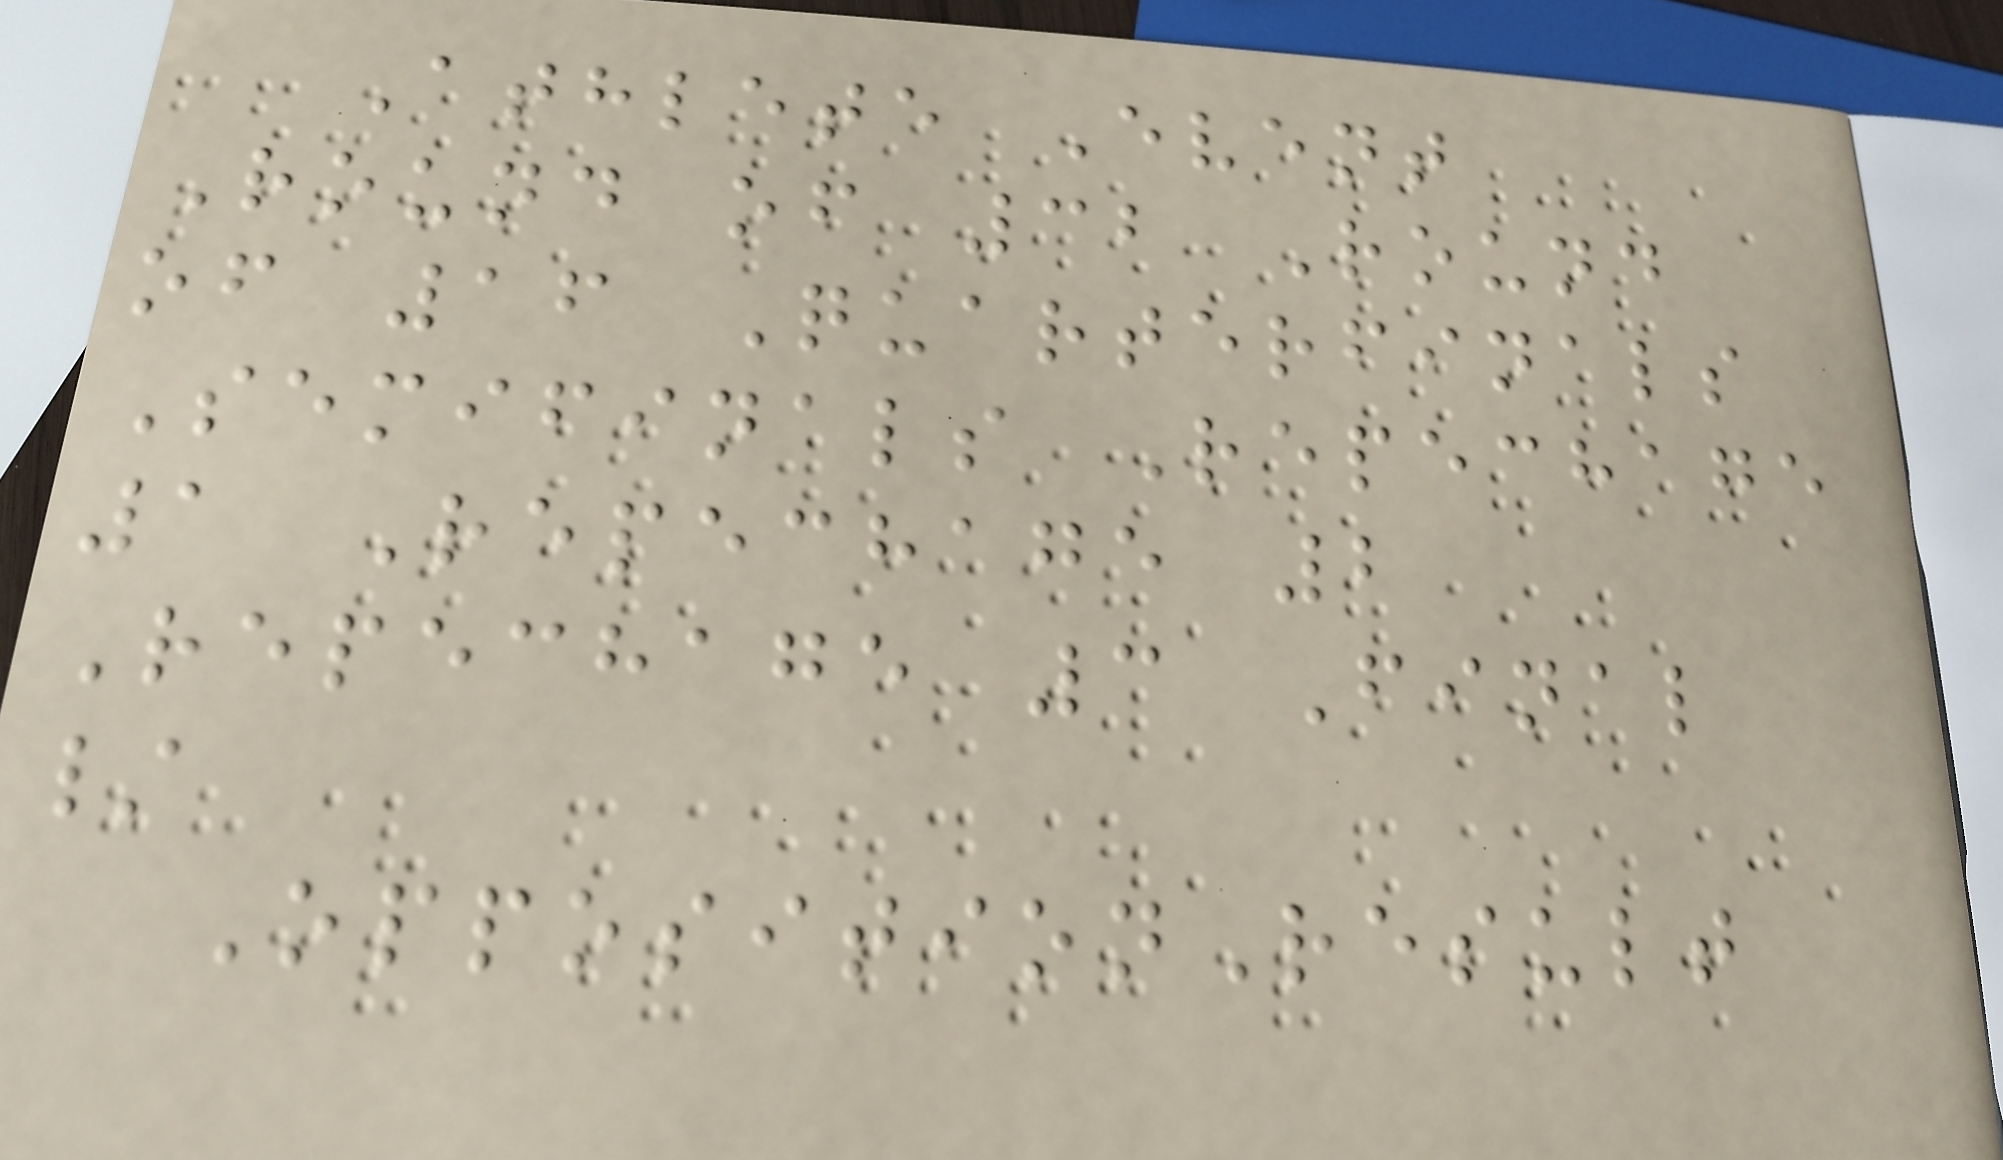Athlete Event
Round of 32 Round
of 16 Quarterfinals
Semifinals Repechage
1 Repechage 2
Repechage 3 Final
/
OppositionResult
